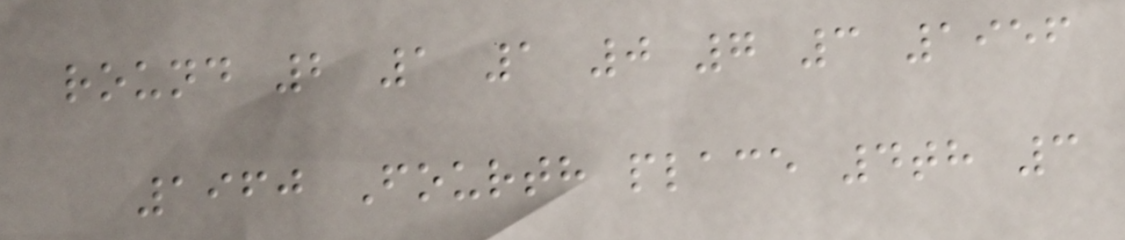round 2 1 1 0 7 3 1956
1960 Fourth place 4th 3
